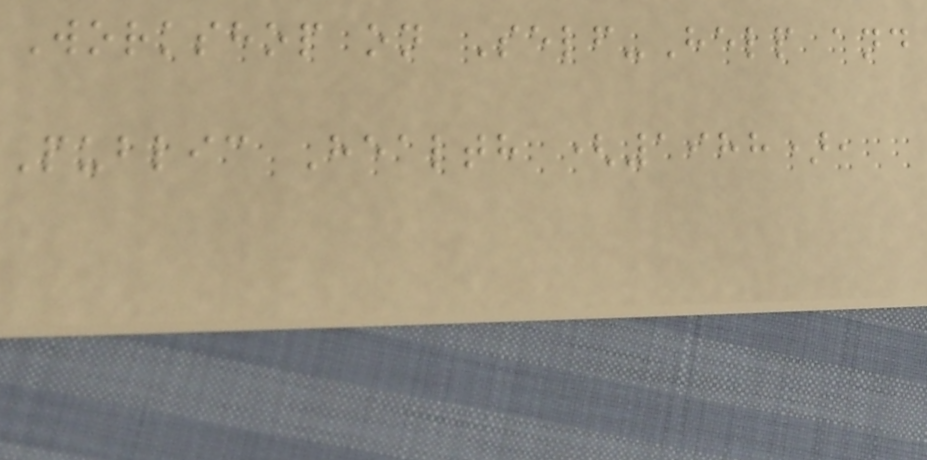Workshop on Self-Help and
Public Health (1988),
